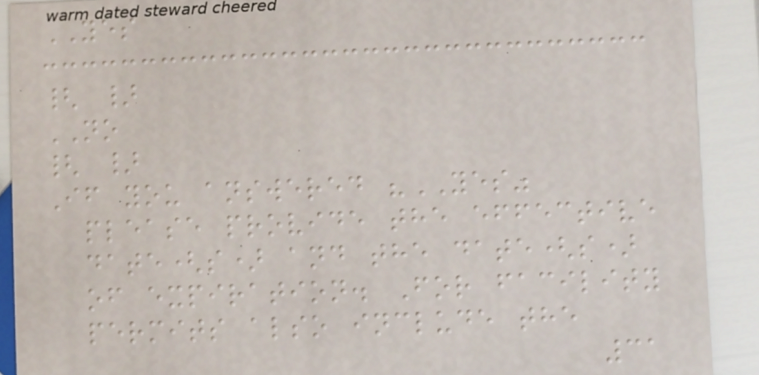YES
{ }
NO
{ }
If you answered "YES"
please provide the effective
date(s) and the date(s)
of expiration. For facility
permits also include the
31
